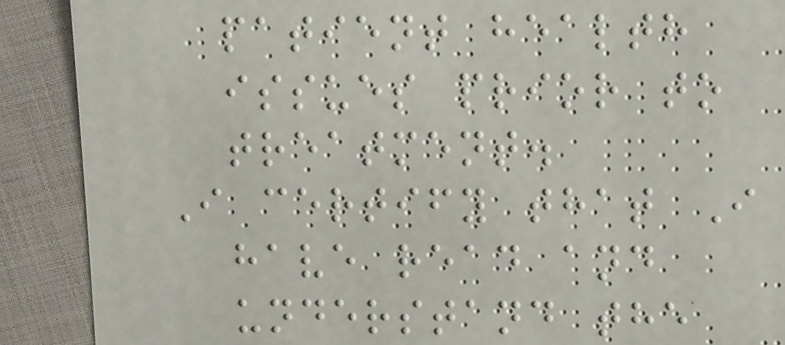patient health
issues prior to
treatment.
I certify that I
have read and
understand the
